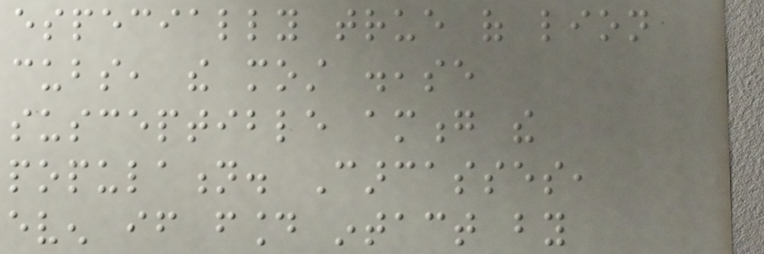especially true of lion
cubs, the most disease
susceptible among the
population. Carcasses,
even if found intact by
